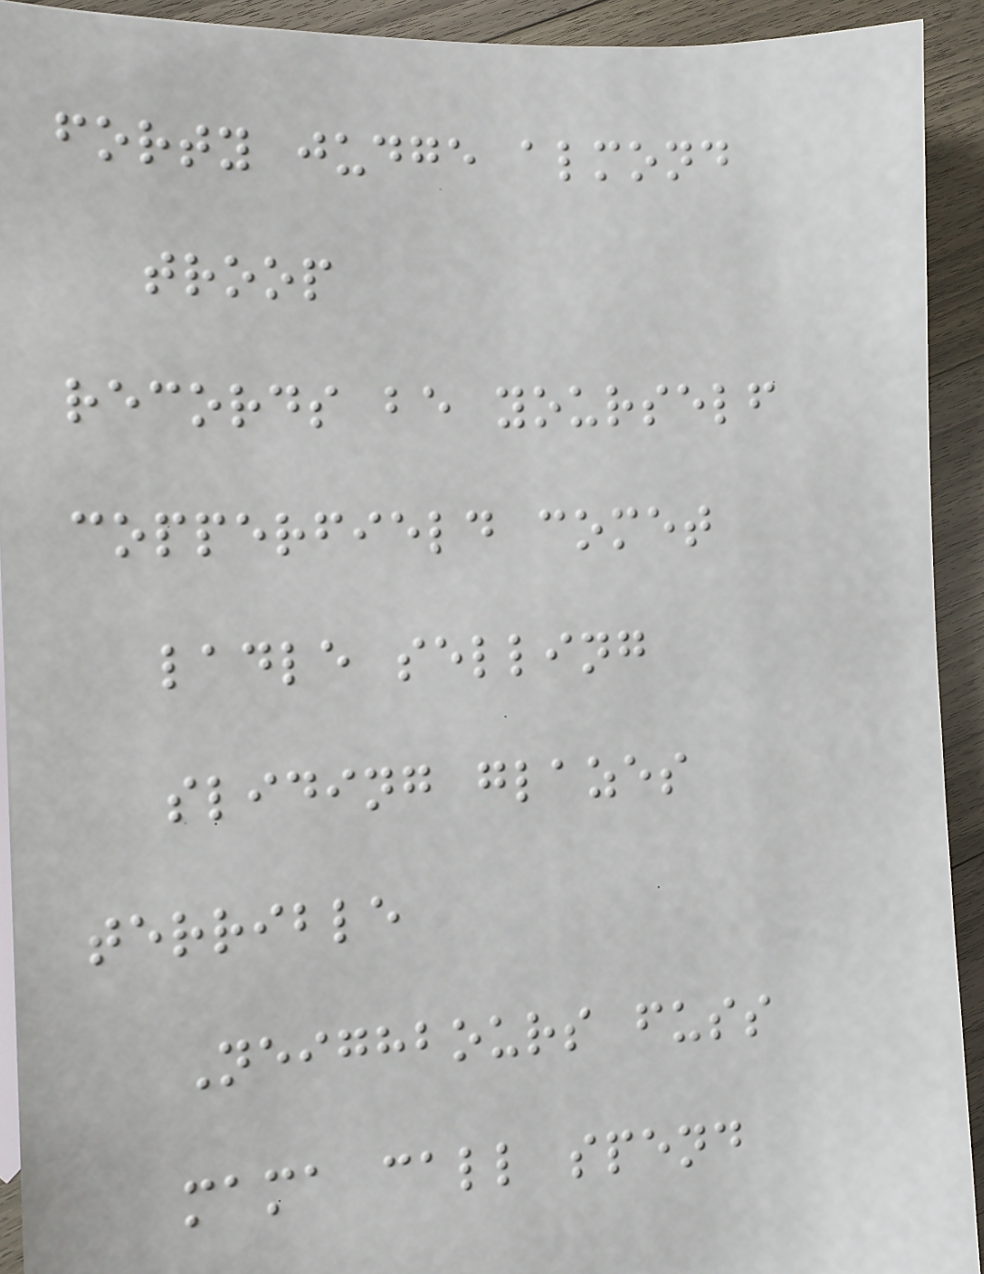forty judge almond
troop
records be yourself
copperfield comet
ladle selling
sliding glazes
terrible
Neighbours fuss
mama call spend
